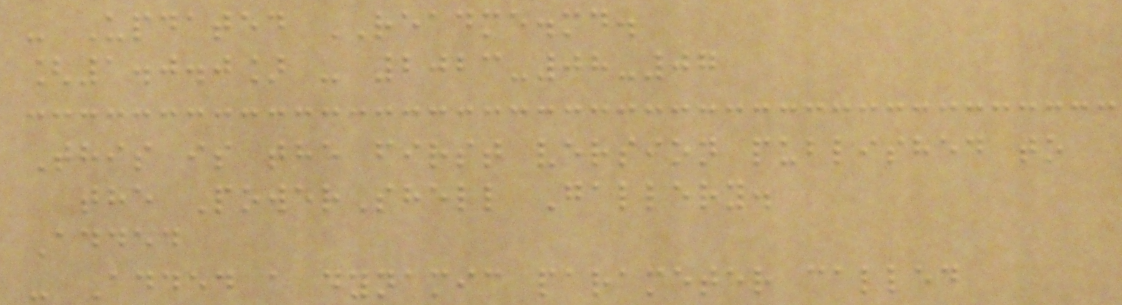- Updated README.md.
[1.0.0] - 2023-08-07
This is the first version published to
the PowerShell Gallery.
Added
- Added a dynamic parameter called
